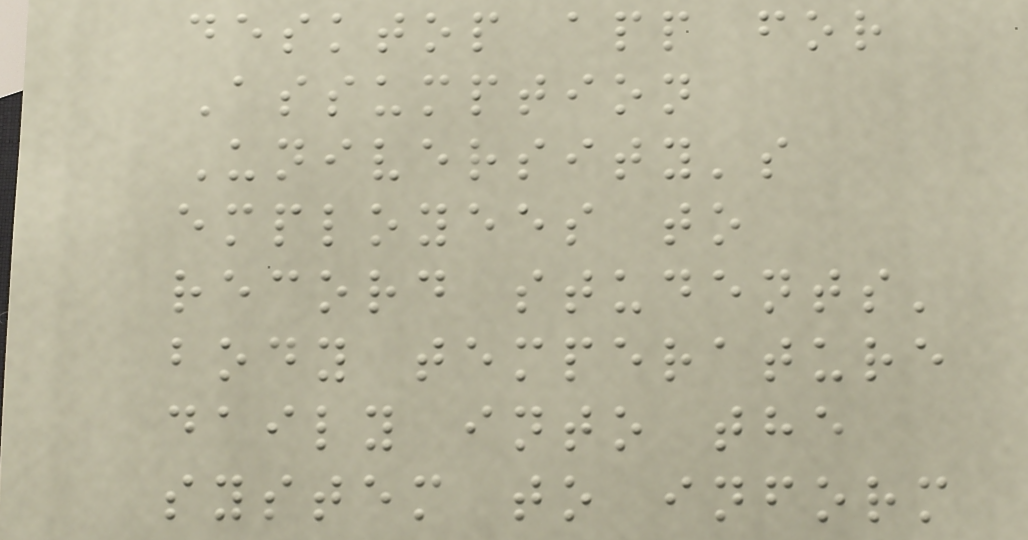desktop app for
Assumption
University's
employees to
record students'
body temperature
daily into the
system to inform
